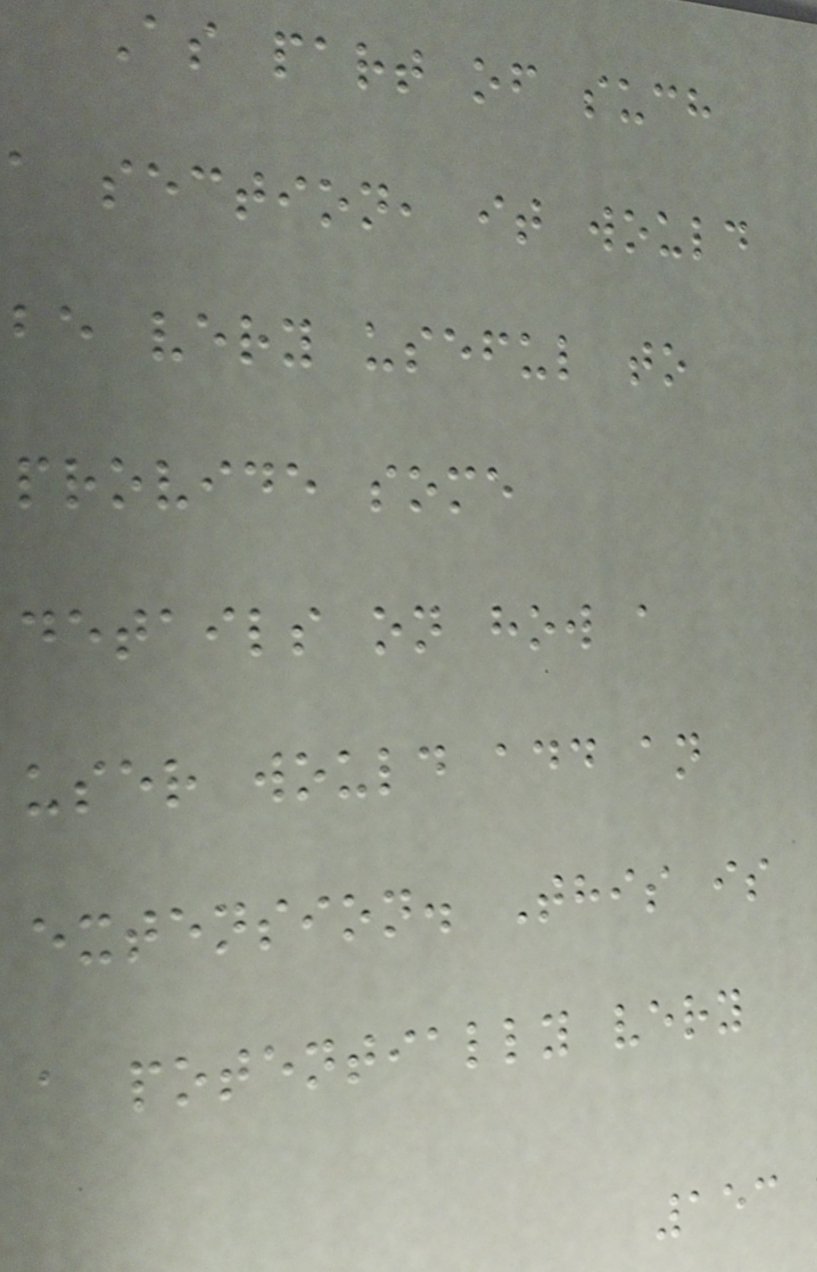As part of such
a section, it would
be very useful to
provide some
details on how a
user would add an
extension. This is
a potentially very
153
